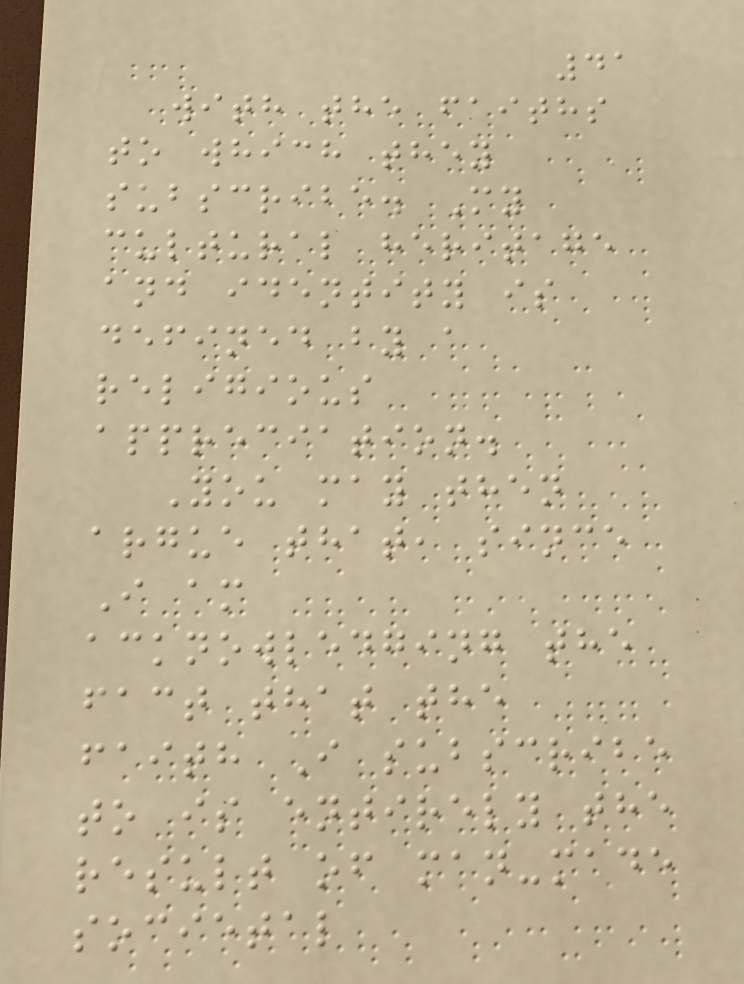41
with the faiths
to which they
subscribe. My
cultural heritage
and identity is
defined by a
religious
appreciation.
You may then
argue that, since
I am
acknowledging the
fact that the
faith I subscribe
to is entirely the
result of man-made
societal
